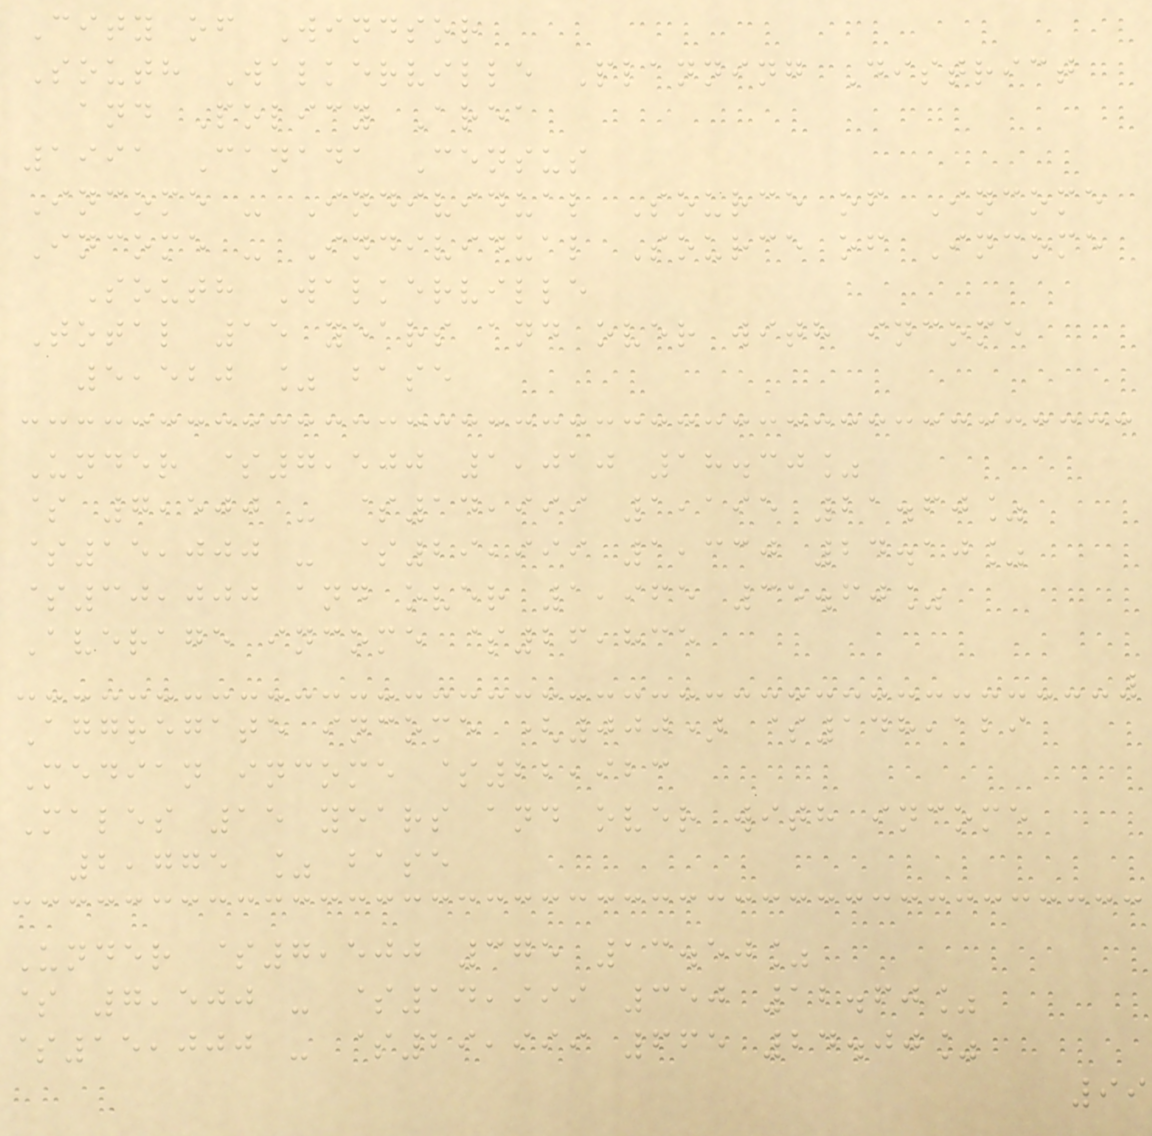City of Windsor
South Walkerville Planning District
and Policy Area
1991 Canada Census
Income - Individual Source of Income
Income - Individual Source of Income
South Walkerville
Total 15 years and over with income
5,520 % base
Under $7,500 1,010 18.30%
$ 7,500 - $14,999 1,195 21.60%
$15,000 - $29,999 1,330 24.10%
$30,000 and over 1,965 35.60%
Average income $26,835
Aggregate income (000) $148,129
Median income $22,923
Males 15 years and over with income
2,775 % base
Under $7,500 375 13.50%
$ 7,500 - $14,999 350 12.60%
$15,000 - $29,999 665 24.00%
99
